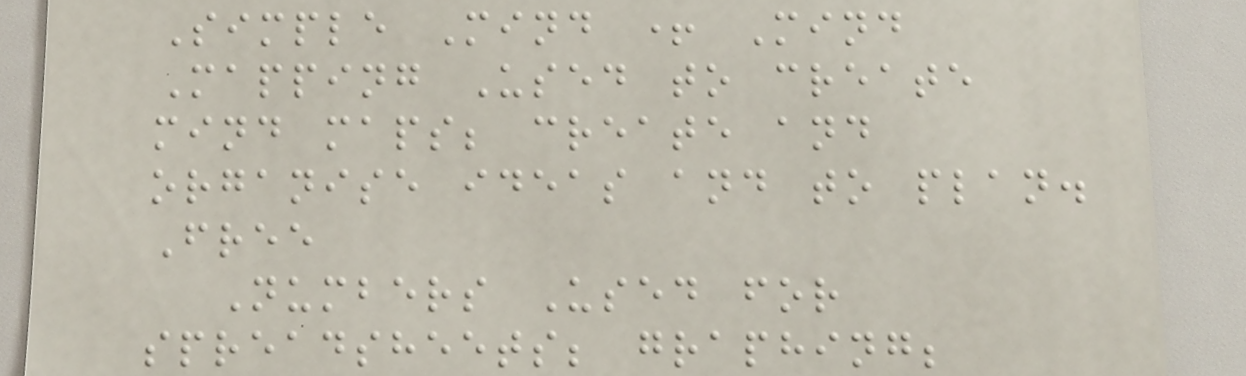Simple Mind + Mind
Mapping Used to create
mind maps; create and
organise ideas and to plan.
Free
Numbers Used for
spreadsheets; graphing;
